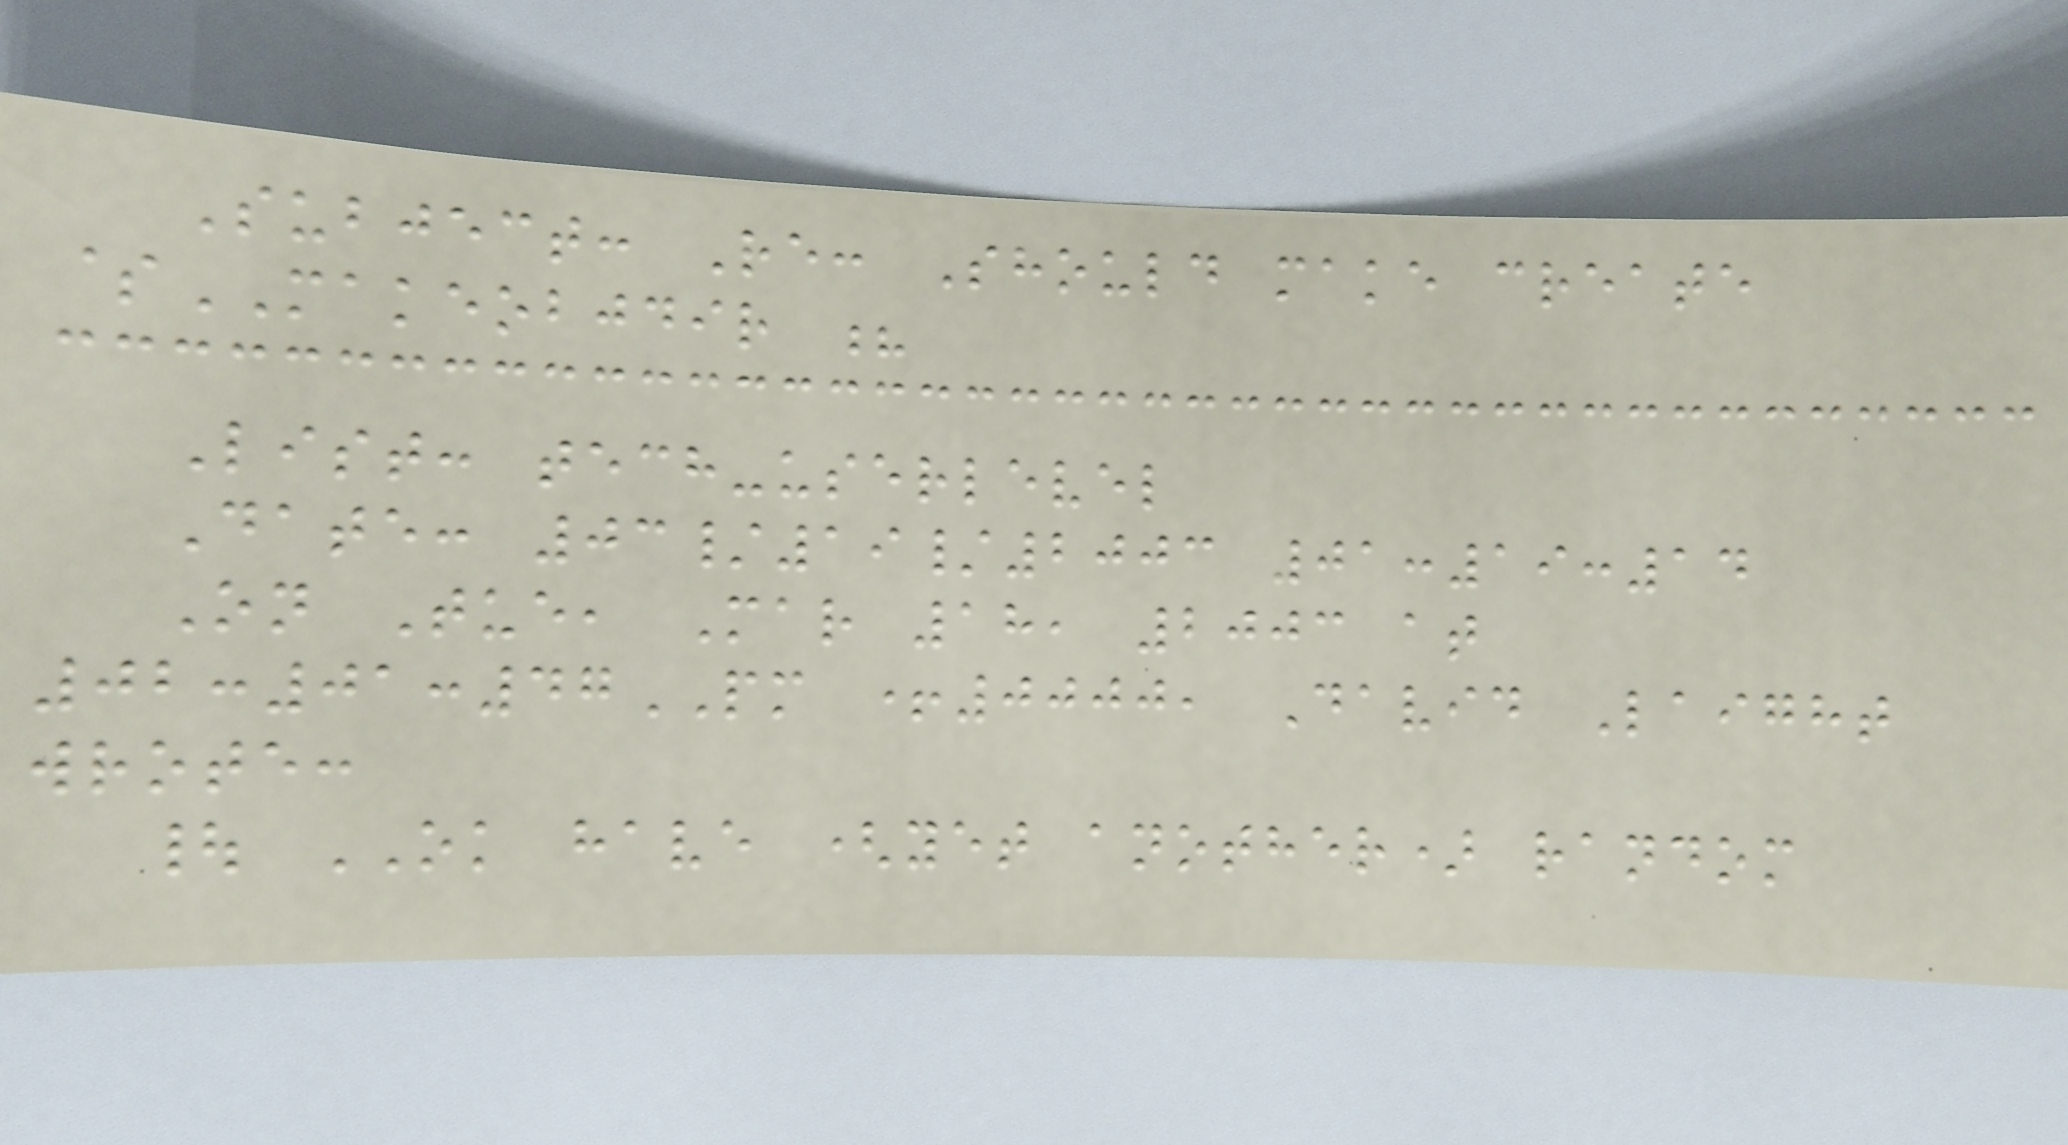Subject: Re: Should make create
$MAKEOBJDIR ?
List: tech-userlevel
Date: 03/19/2003 01:19:14
On Tue, Mar 18, 2003 at
02:01:47PM +0000, David Laight
wrote:
| OK have (yet another) random
